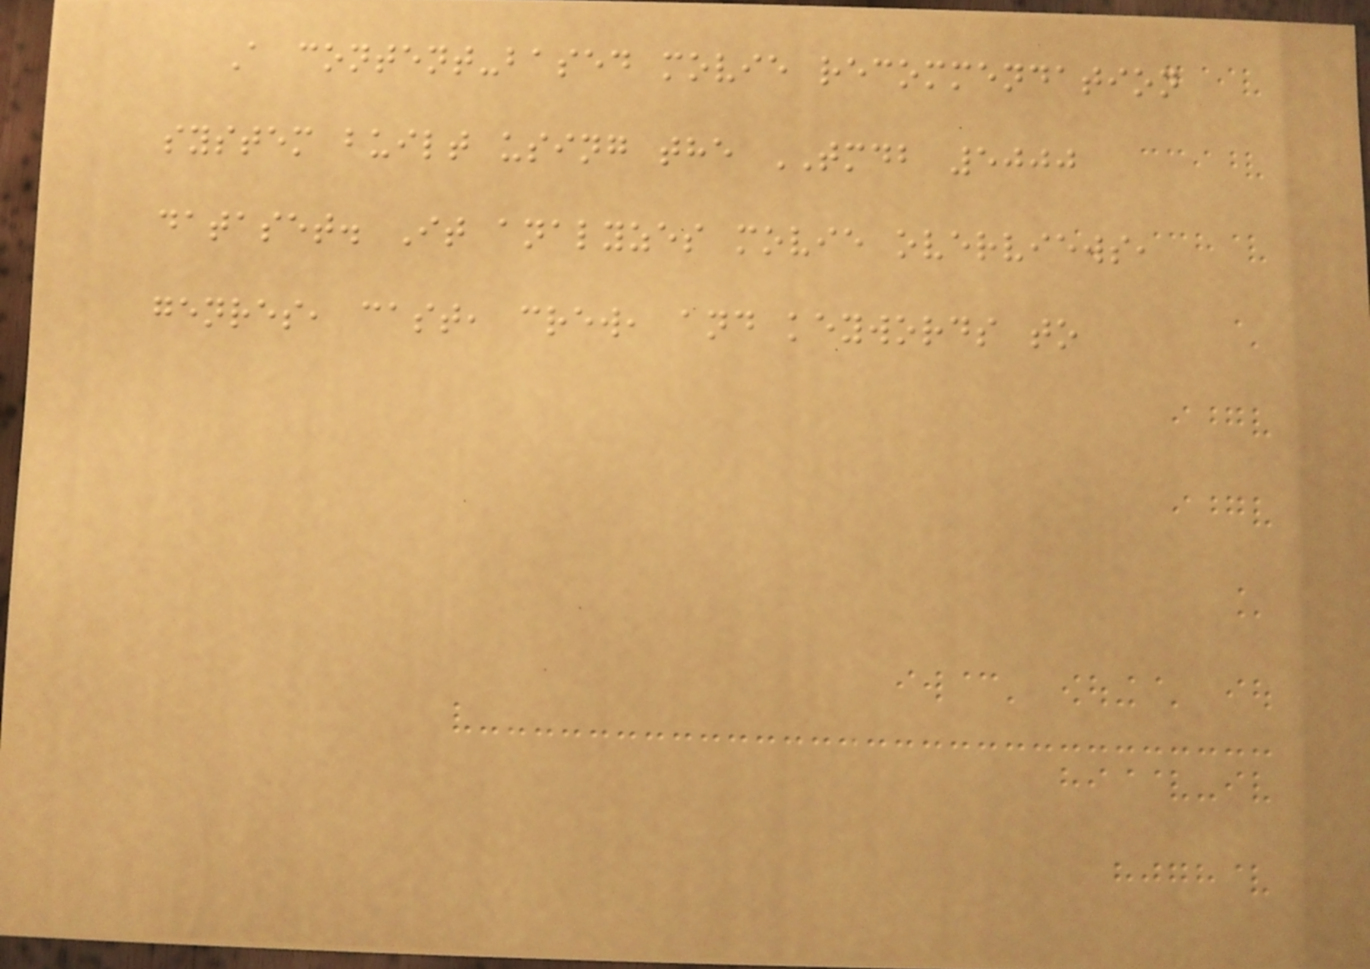A content-based movie recommendation
system built using the TMDB 5000
dataset. It analyzes movie overviews,
genres, cast, crew, and keywords to
